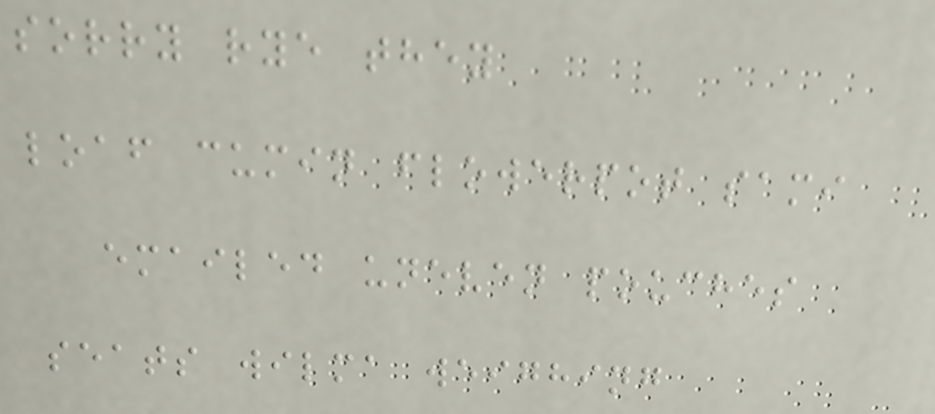sorry rye they
loaf cumin flowerpot sami
emailed uneven pouches
seats wilma weighing
